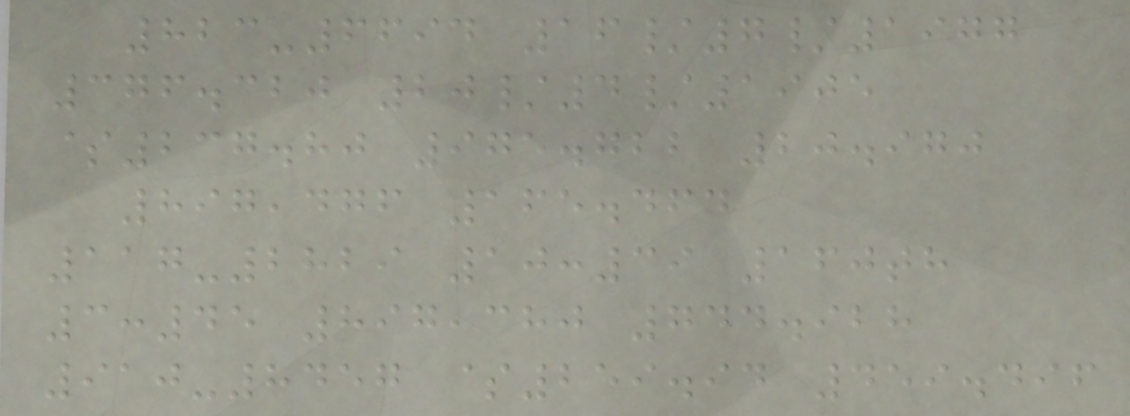823-6694 16/7/1977
376.320 20/4/1905
$237.80 975.722 20.970
897,476 165.464
117-2829 10:39 160th
3:45 897,380 744.928
910-8457 $259.94 459.496
